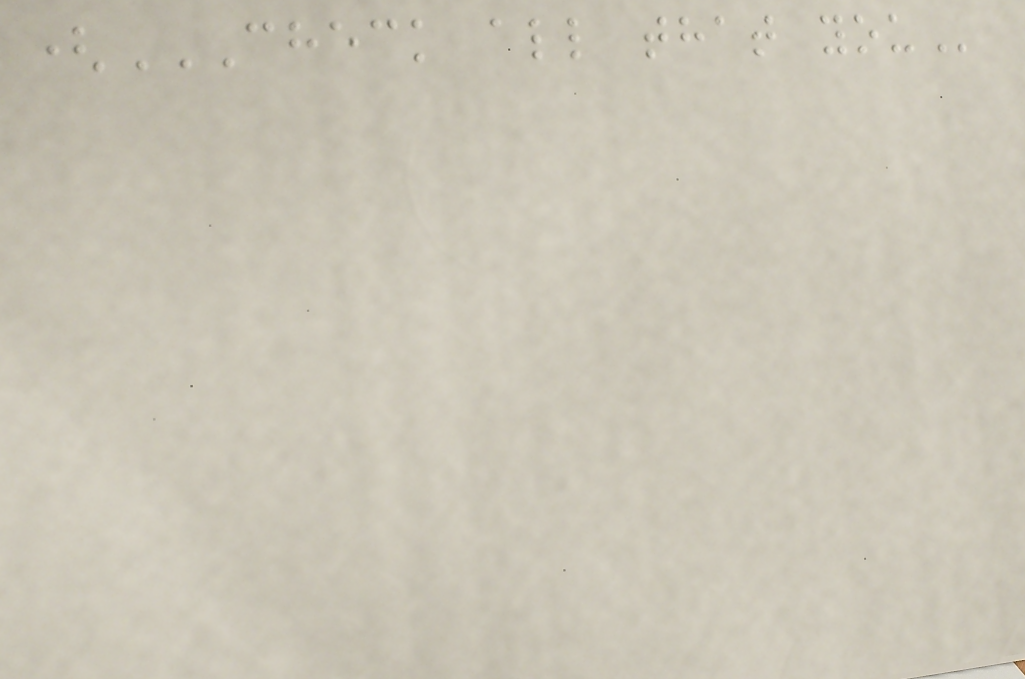(CHECK ALL THAT YOU
